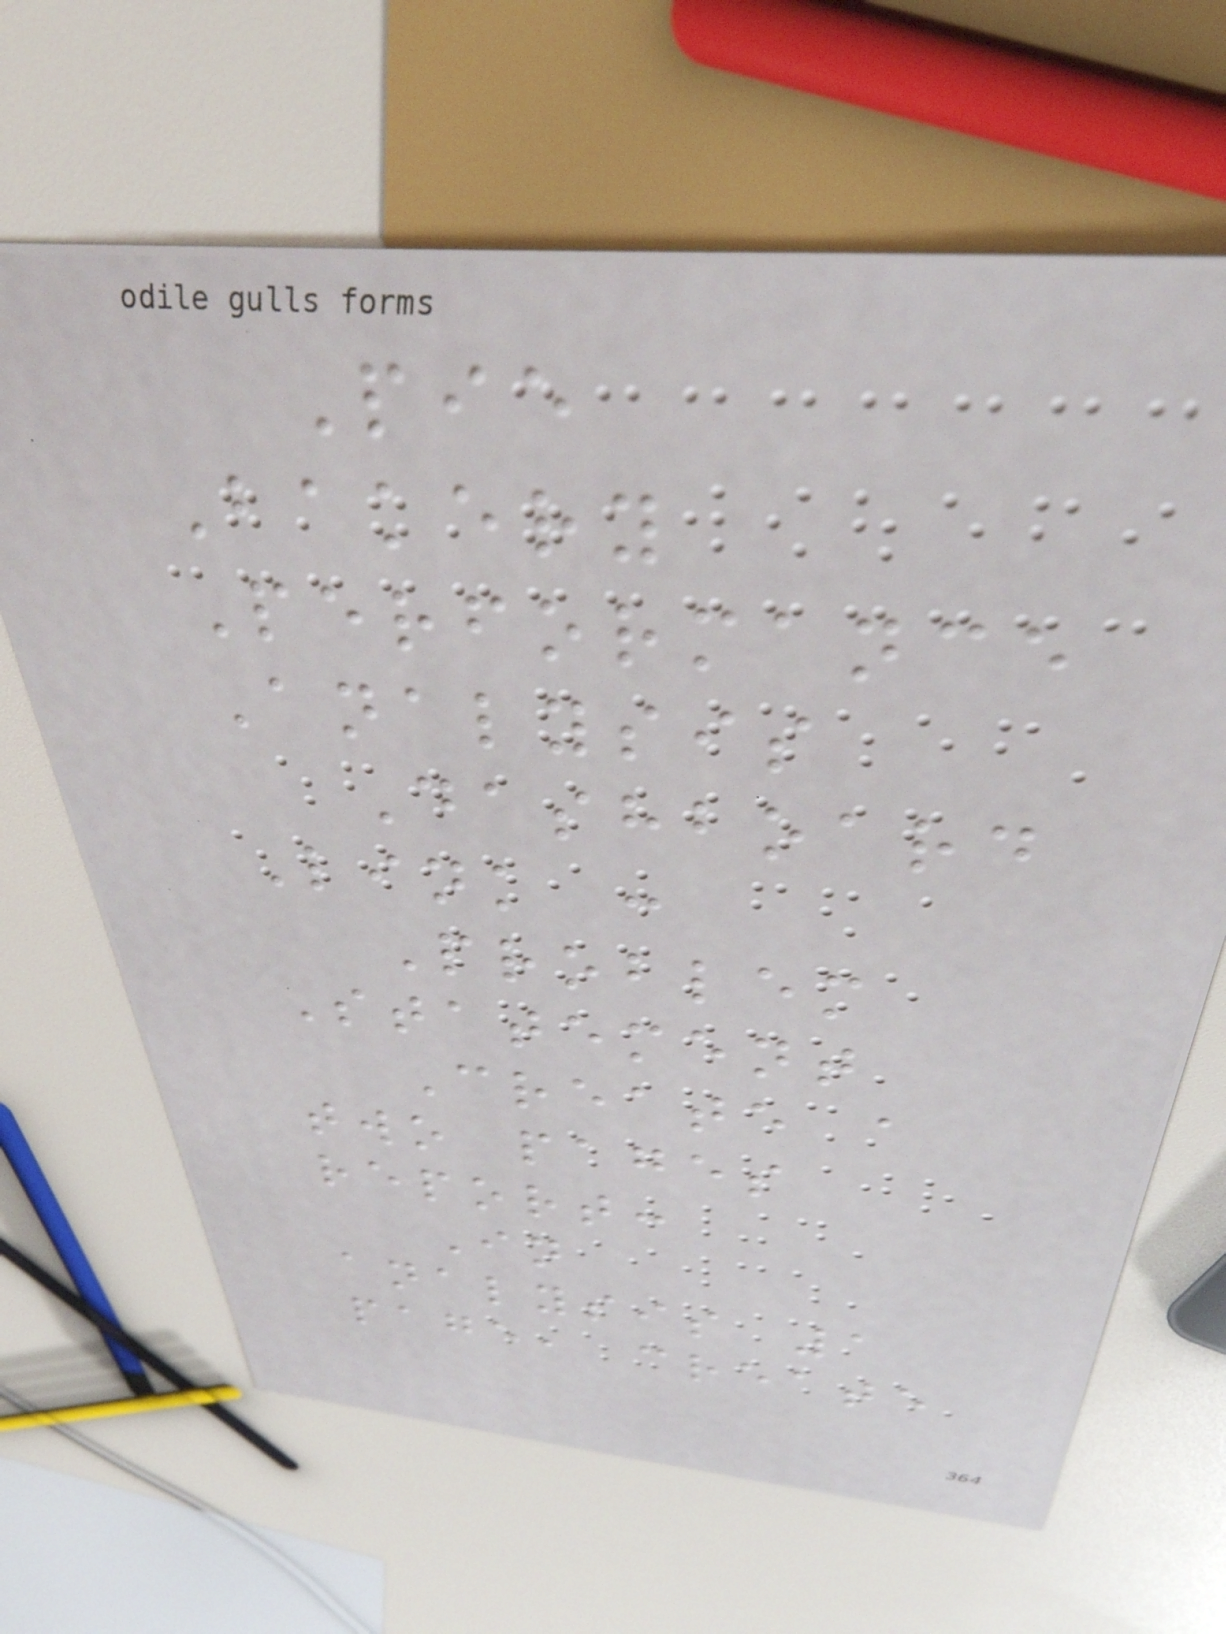Pie
Bakery
Performance
Analysis
Dashboard
Link :
Problem
Statement
Create a
two pages
report:
In
analysis 1
page, create
